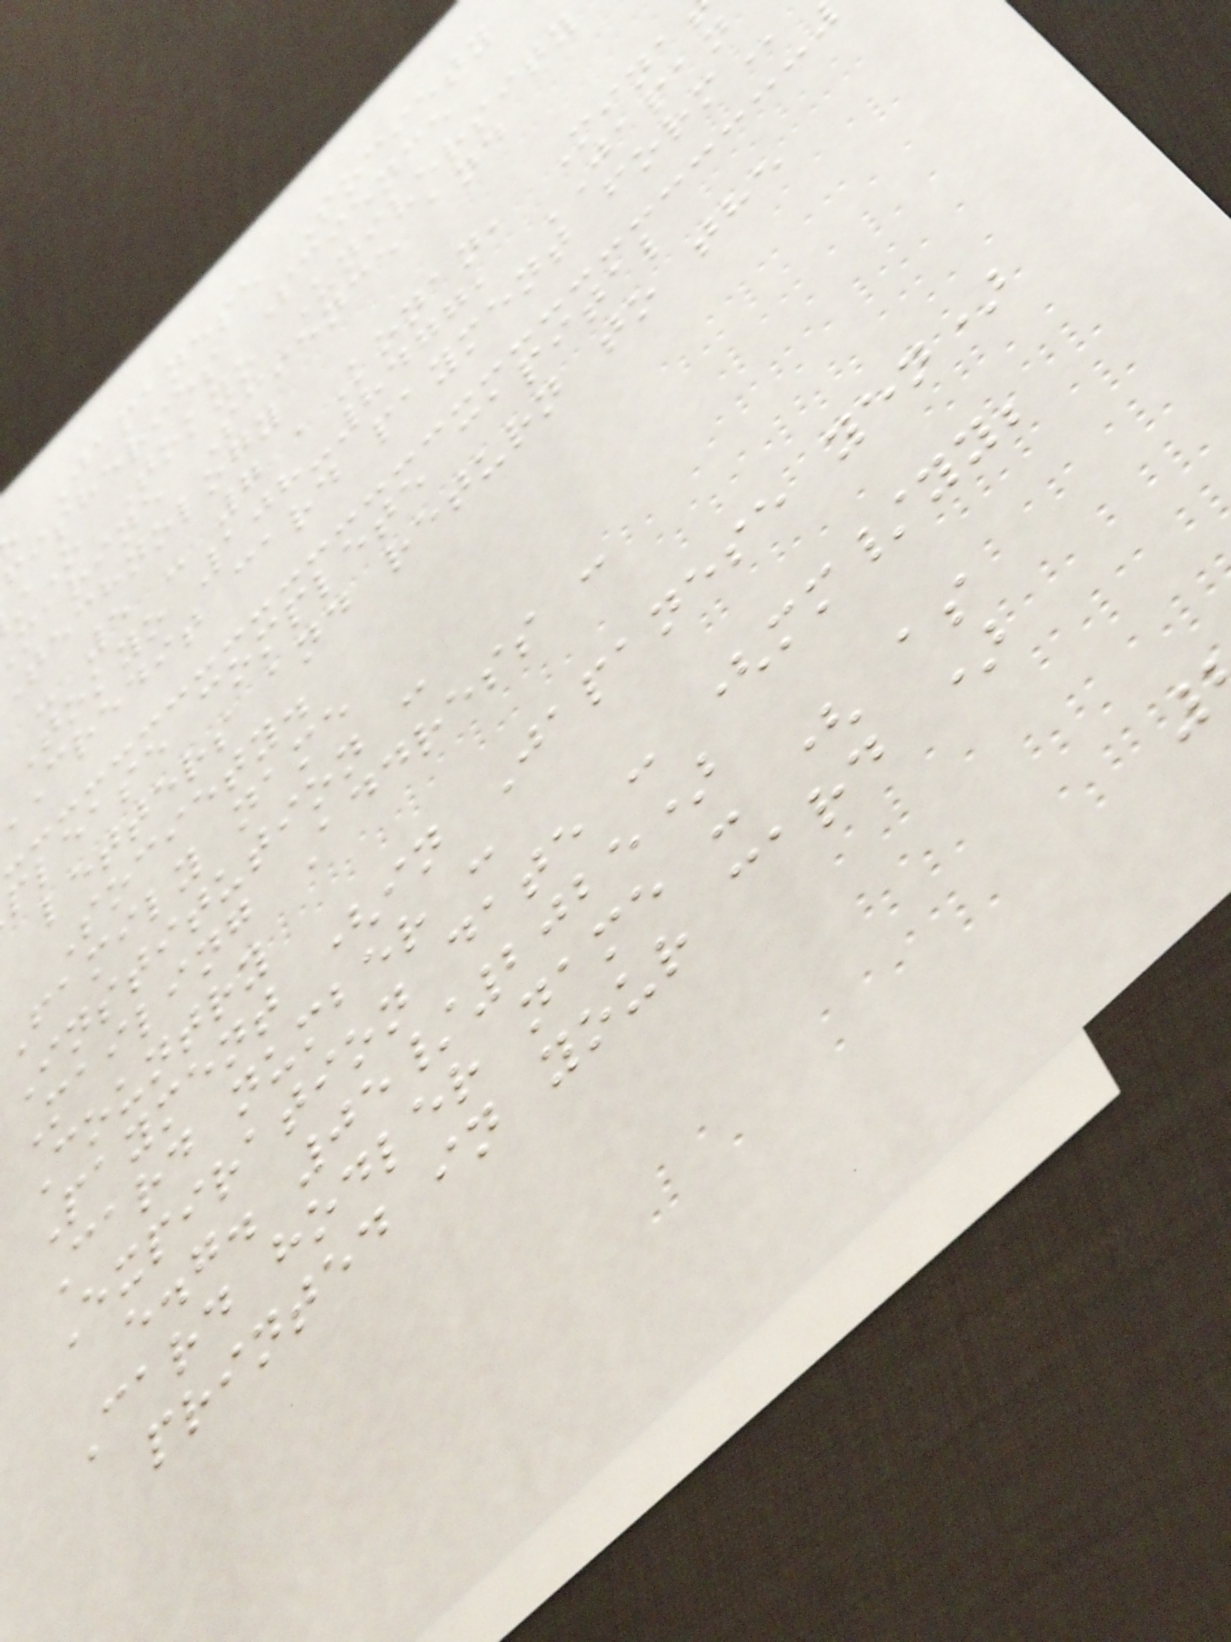Japanese Society
fisheries Science
O Tokyo University
marine Science and
technology
- 5 - 7 ,Konan, Mina
Tokyo 108-8477, JAPAN
credit card payment
please complete capital
letters and return to the
Society.
family name
Institution :
Mailing Address :
Country
Payment (in Japanese yen)
Card number :
Expiration date : (mm/yy;
e.g. 05/2025)
Card hodler name : ( as
printed in your card )
